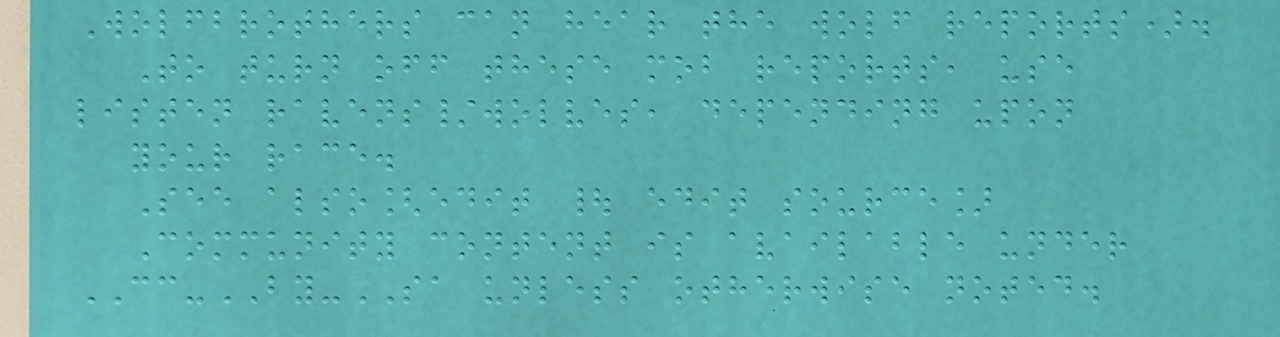Wolfbrothers can hear the wolf reports).
To turn off these mob reports, use
listen ravens/wolves, depending upon
your race.
See also[edit | edit source]
Community content is available under
CC-BY-SA unless otherwise noted.
